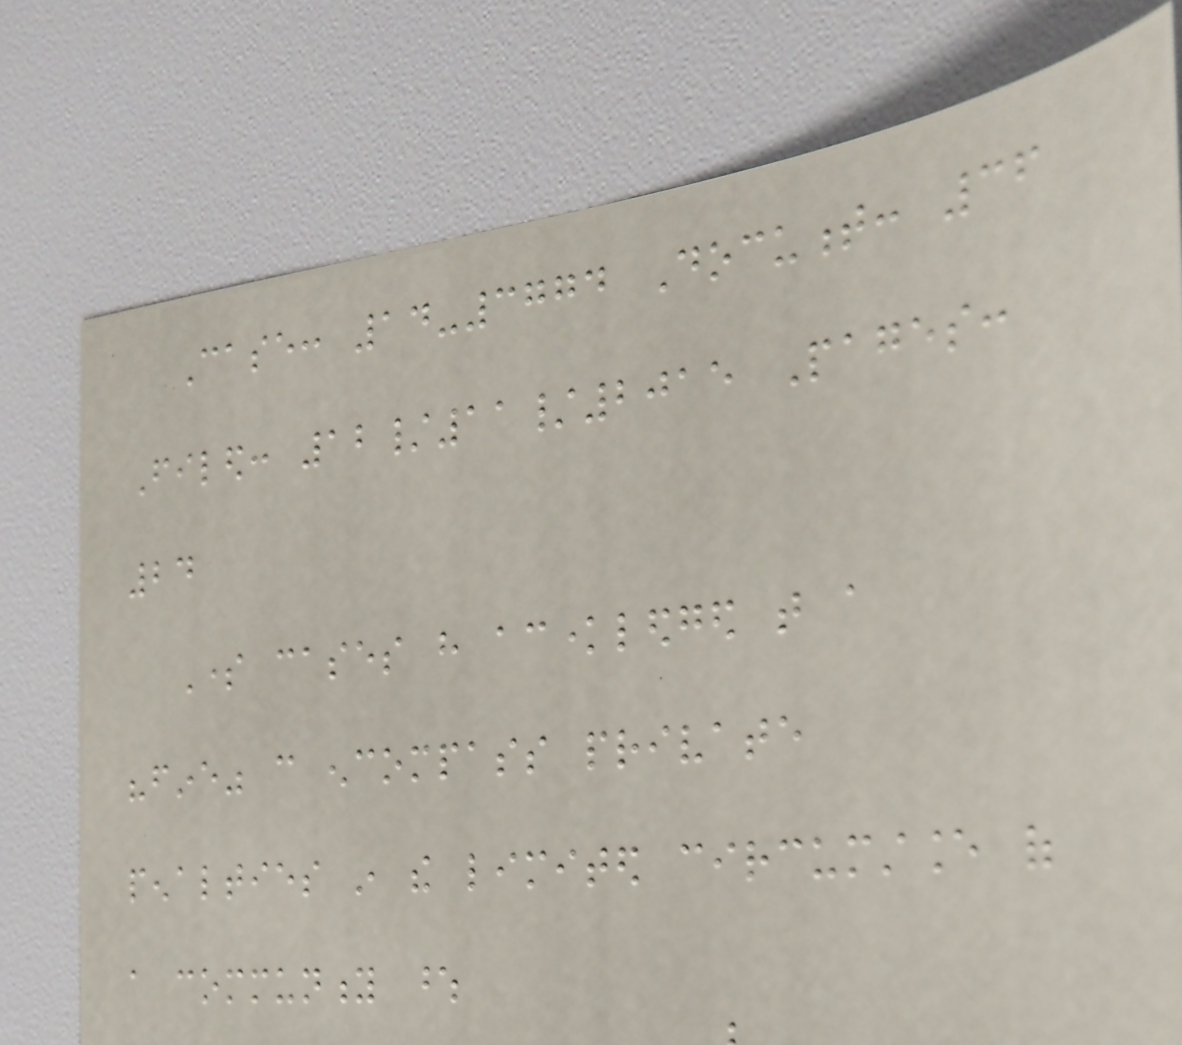Case: 14-3774 Document: 36
Filed: 12/11/2015 Pages:
24
Some cases have acknowledged that a
"fine" can encompass private
penalties in the limited circumstance of
a community whose
